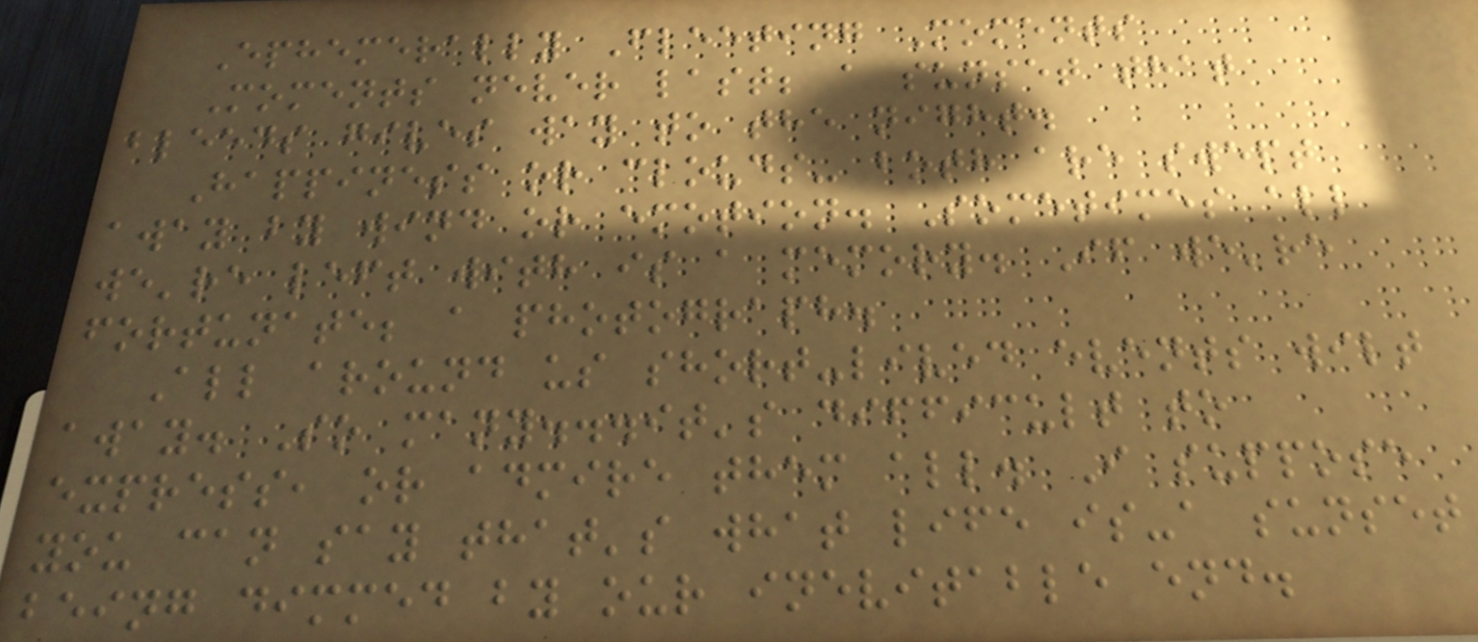Ephemerally Fleeting Moments
Moments never last; a sunset that
bleeds gives way to the night.
Happiness or clouds- both are swept
away by wind or emotion. Sometimes all
we're left with is a memory. If we're
fortunate; a photograph.
All around us short-lived events wilt
away. So many...it's difficult to
express, or admire them all. I suppose
you can say that's what life is-a sunset
being dimmed by our inevitable end.
